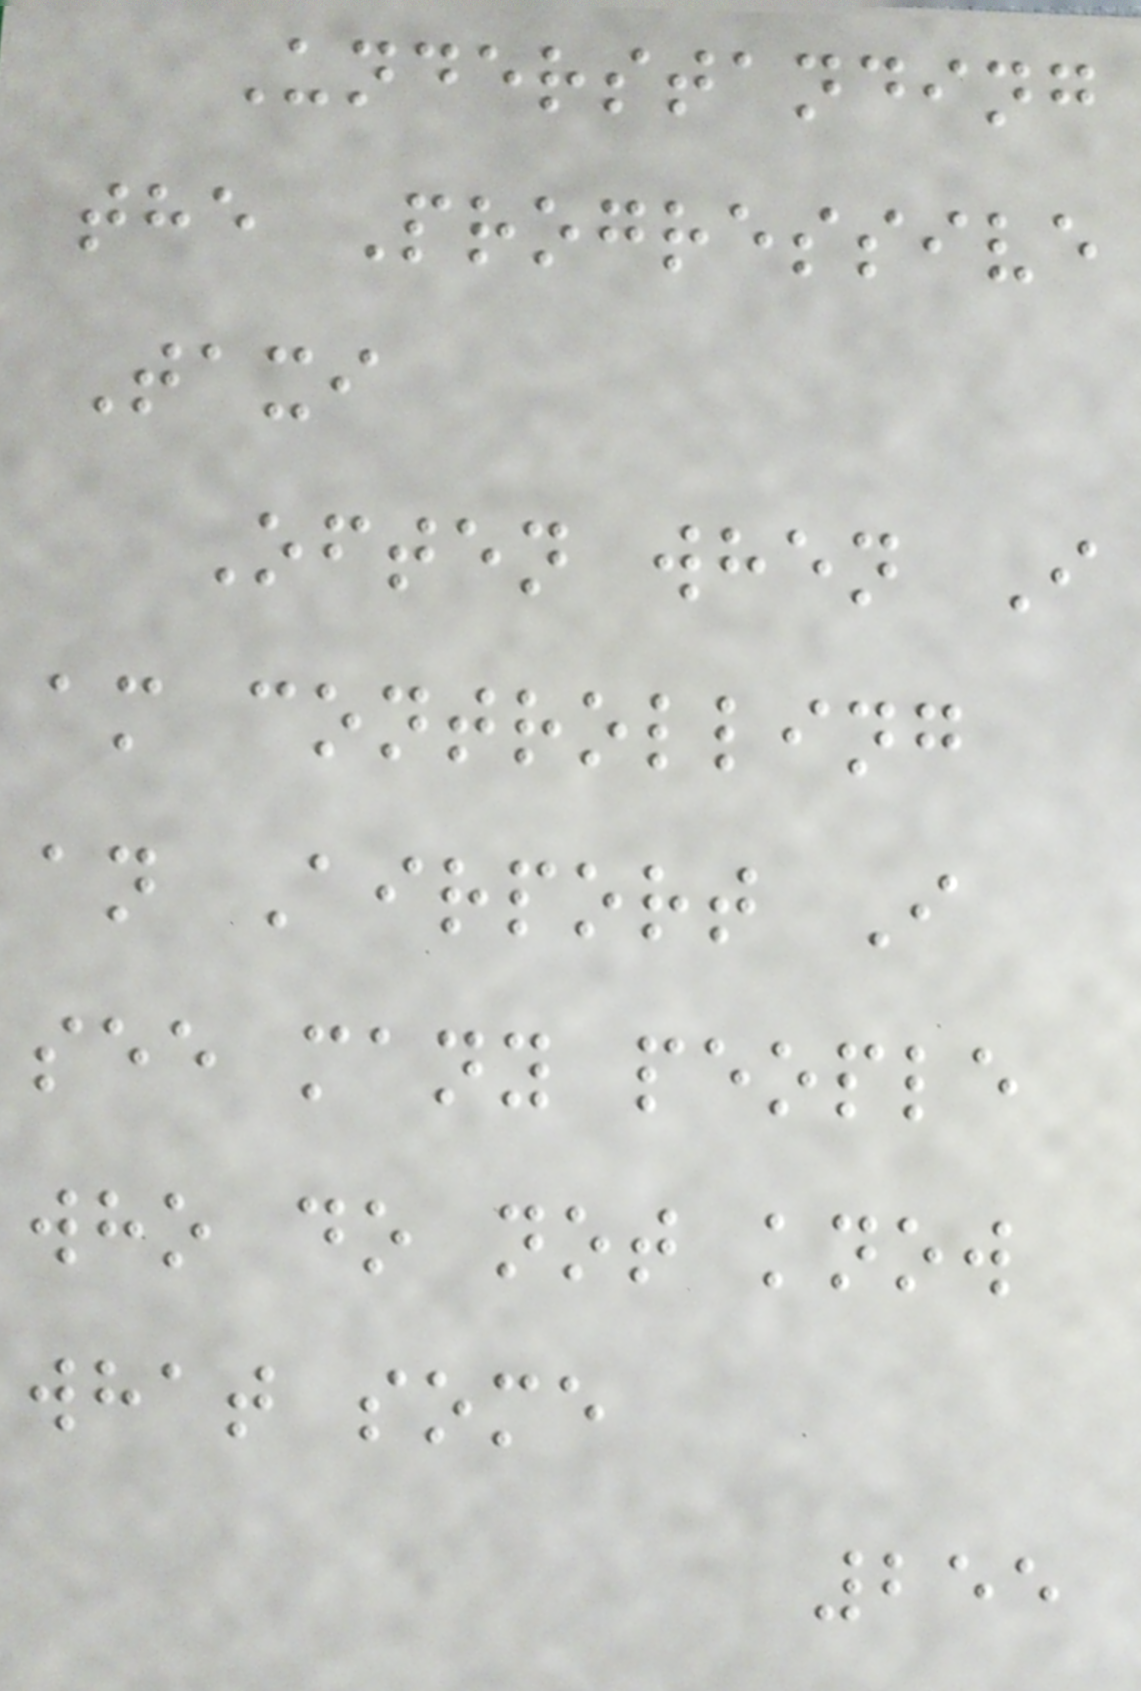Understanding
the Progressive
Taxi
Often when I
am controlling
an Airport I
see many people
who do not know
what some
255
